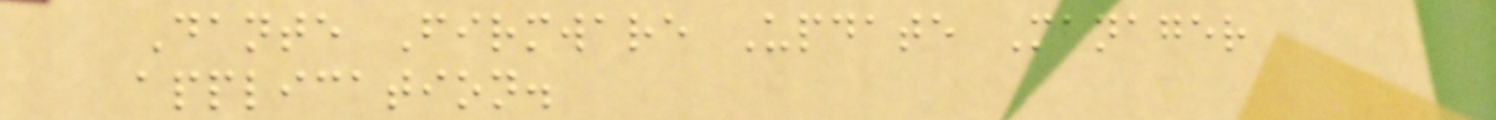Dante Firmware Update Manager
application.
